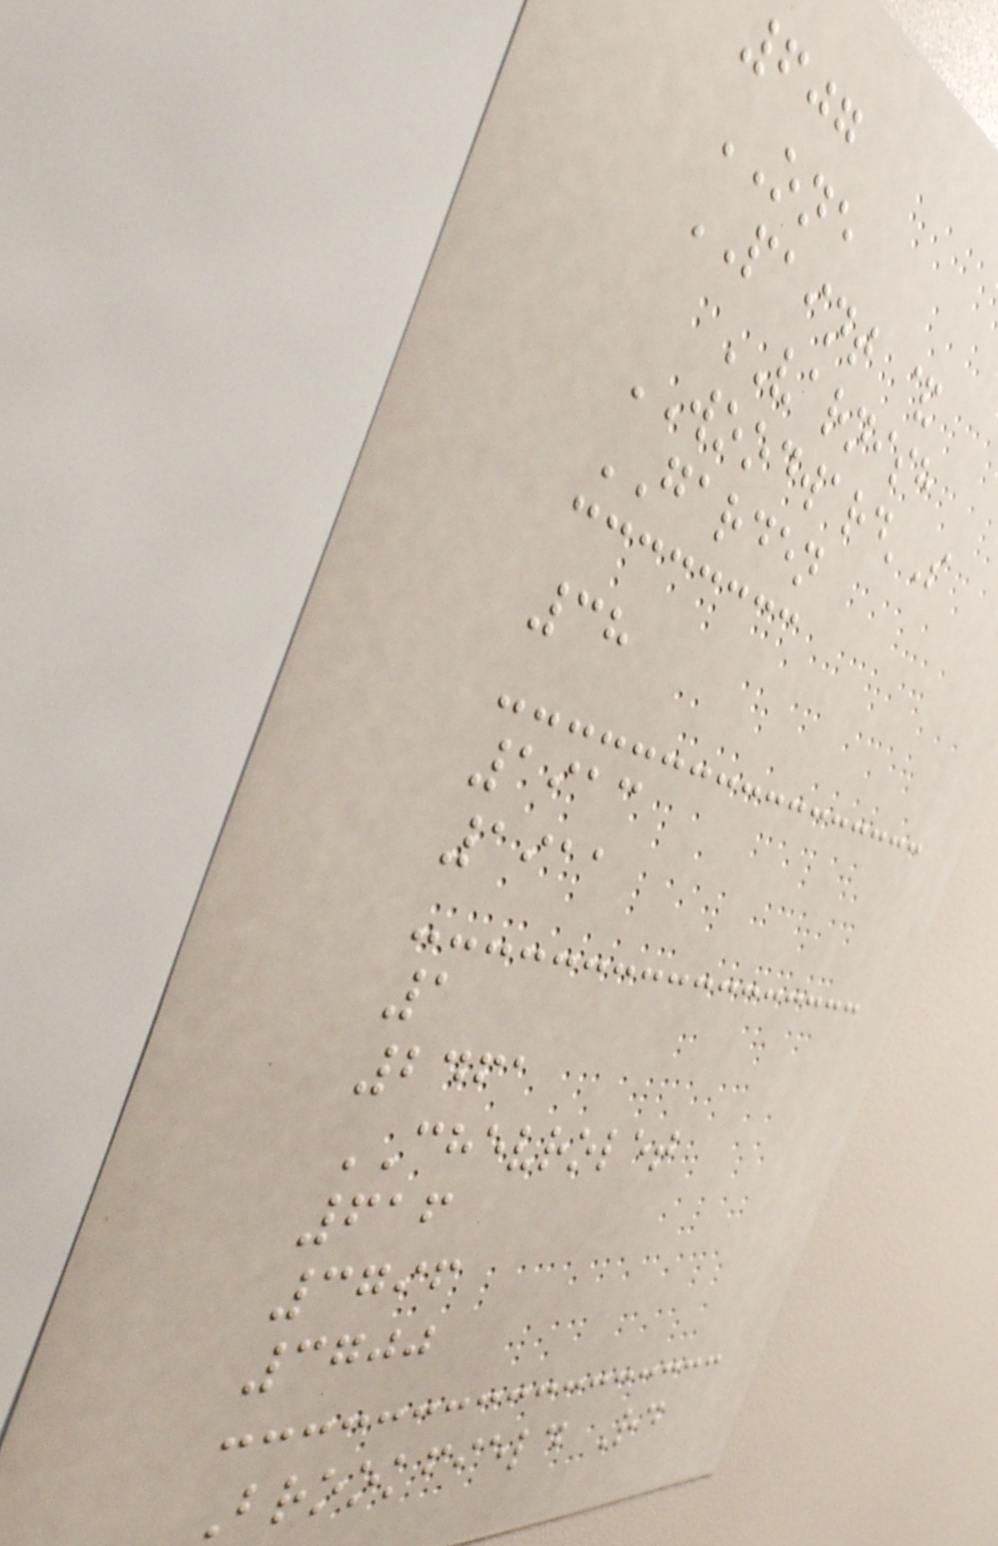607
ONE
PAINT &
VARNISH
WOODWARD'S
GARDEN
38
1913
1911
1
2461
CHEVROLET
616
3796
3700
Brookfield Rd
